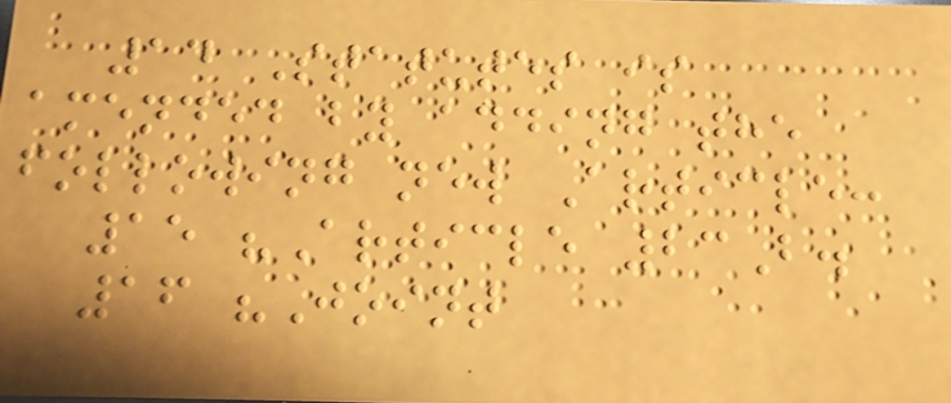14 Statutes is
amended by adding the
following new Article:
15 "Article 23B.
16 "Joint
